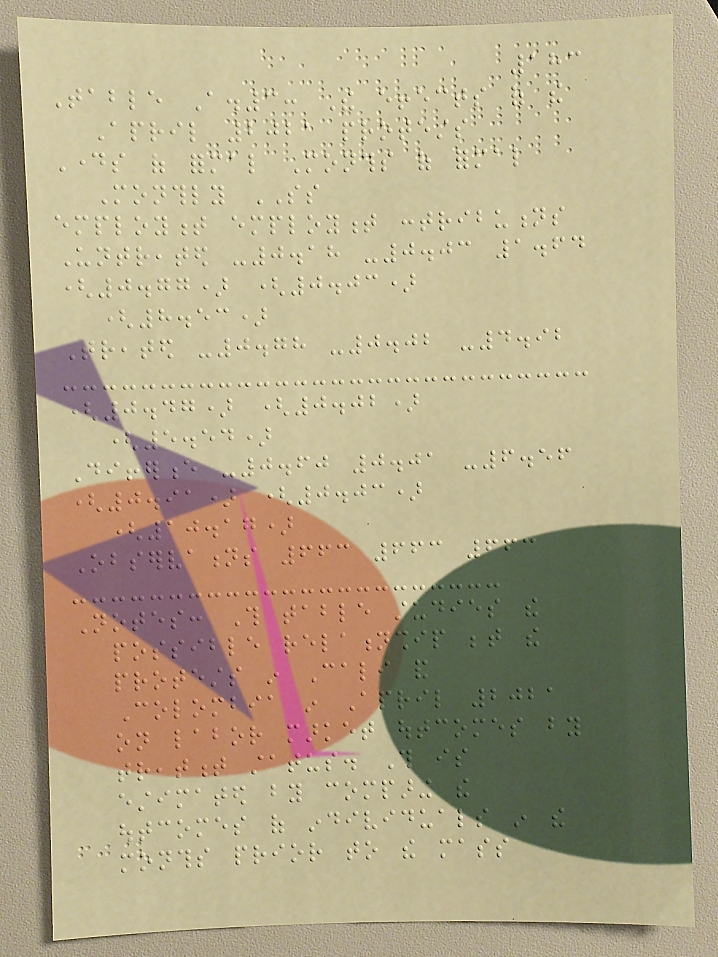183
Table A.3: The effects of the
April 2021 protests
Days of formal Months of formal
Monthly SS
employment employment contributions
Untreated -0.18 -0.03 1.64
(0.77) (0.03)
(8.53)
Treated -0.78 -0.02 -4.92
(0.47) (0.02)
(5.54)
Difference -0.60 0.01 -6.56
(0.91) (0.03)
(10.17)
Observations 663 663 663
Notes: This table studies the
possible relationship between the
protests in Cali and
Colombia in April 2021
on labor market outcomes by
treatment status. This is
estimated by comparing the
outcomes of individuals in the
months prior to the mass
